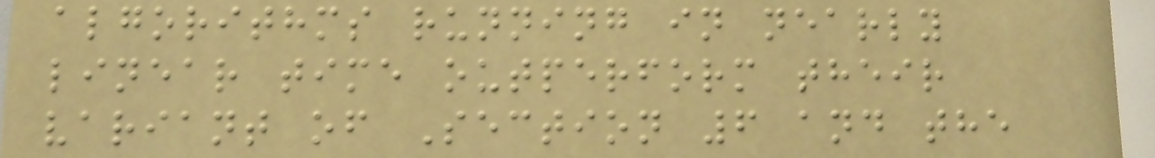algorithms running in nearly
linear time outperform their
variant of Section 6 and the
